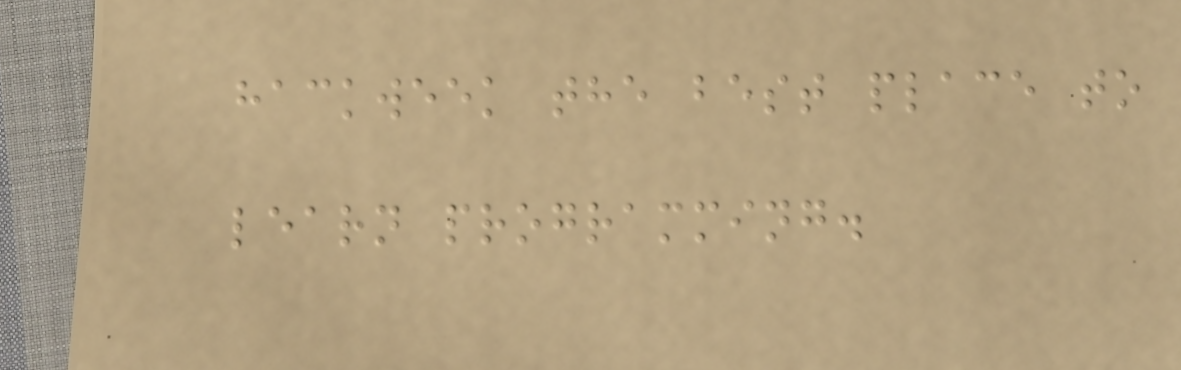hackweek the best place to
learn programming.
